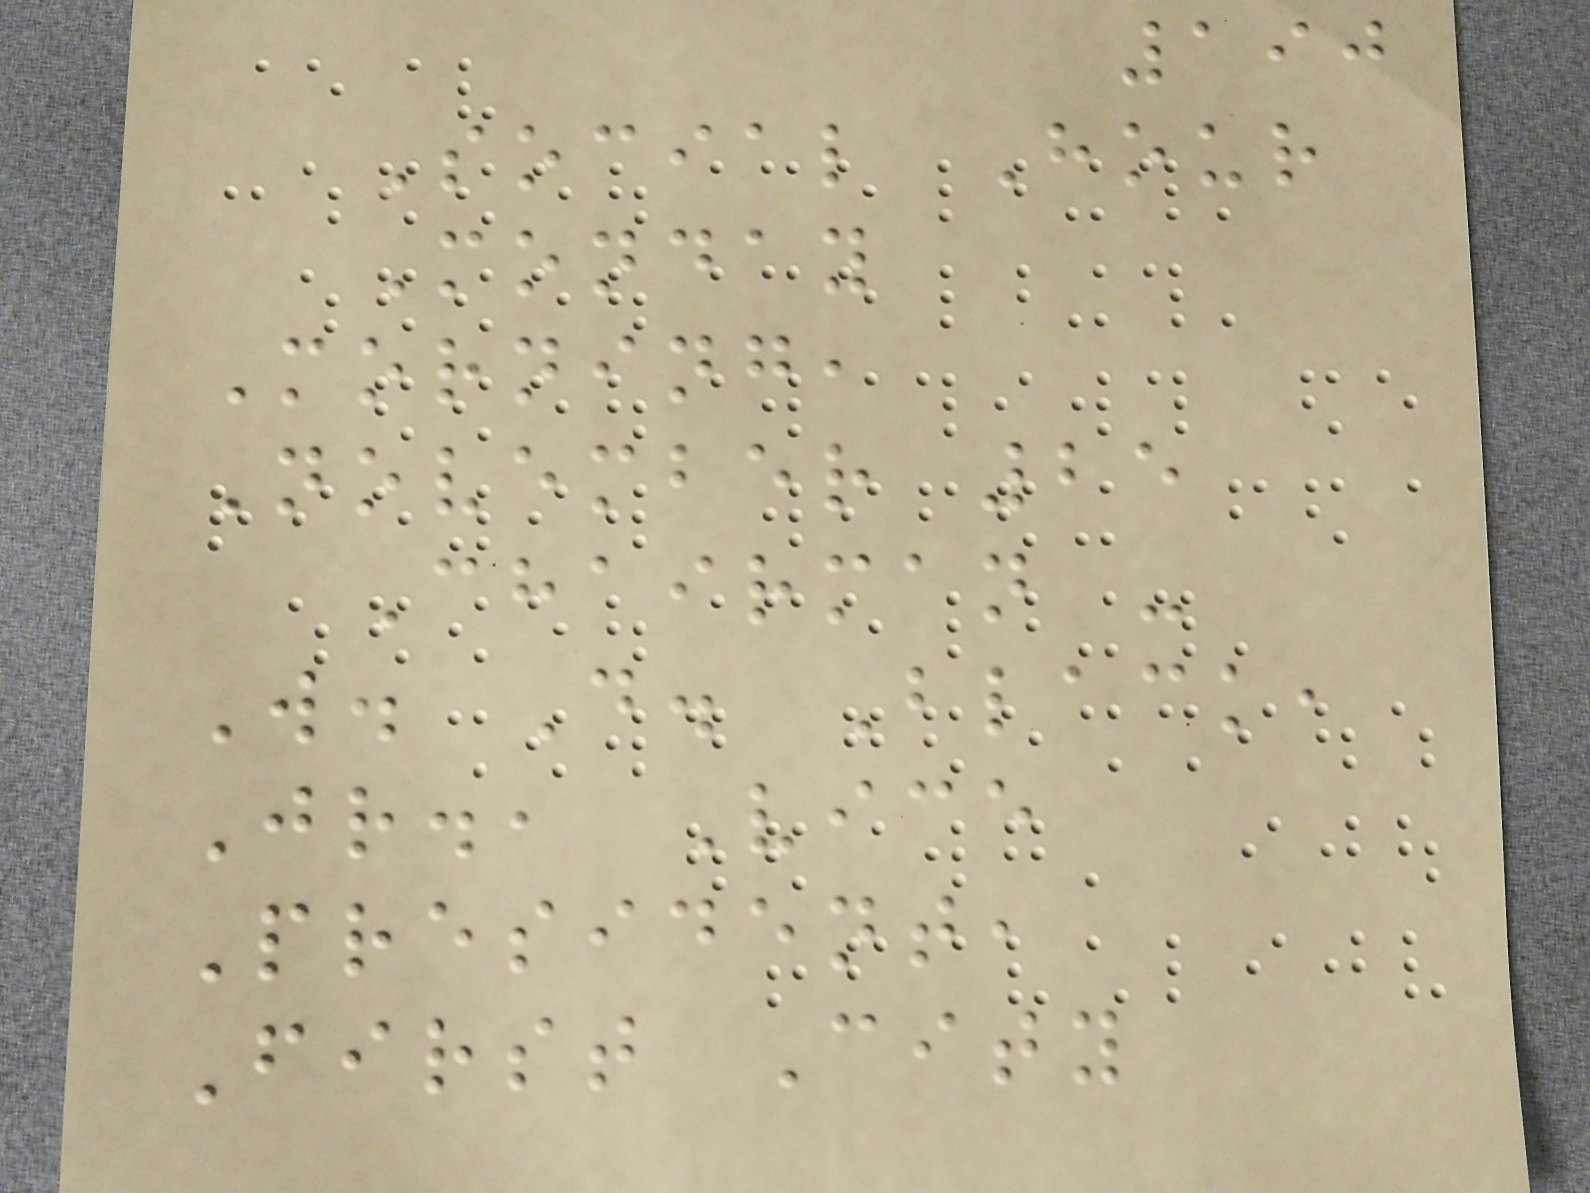190
Social Hour
Monday
Morning,
November 25
Chairman -
W. D. Black,
Jr., Vice
President,
First City
